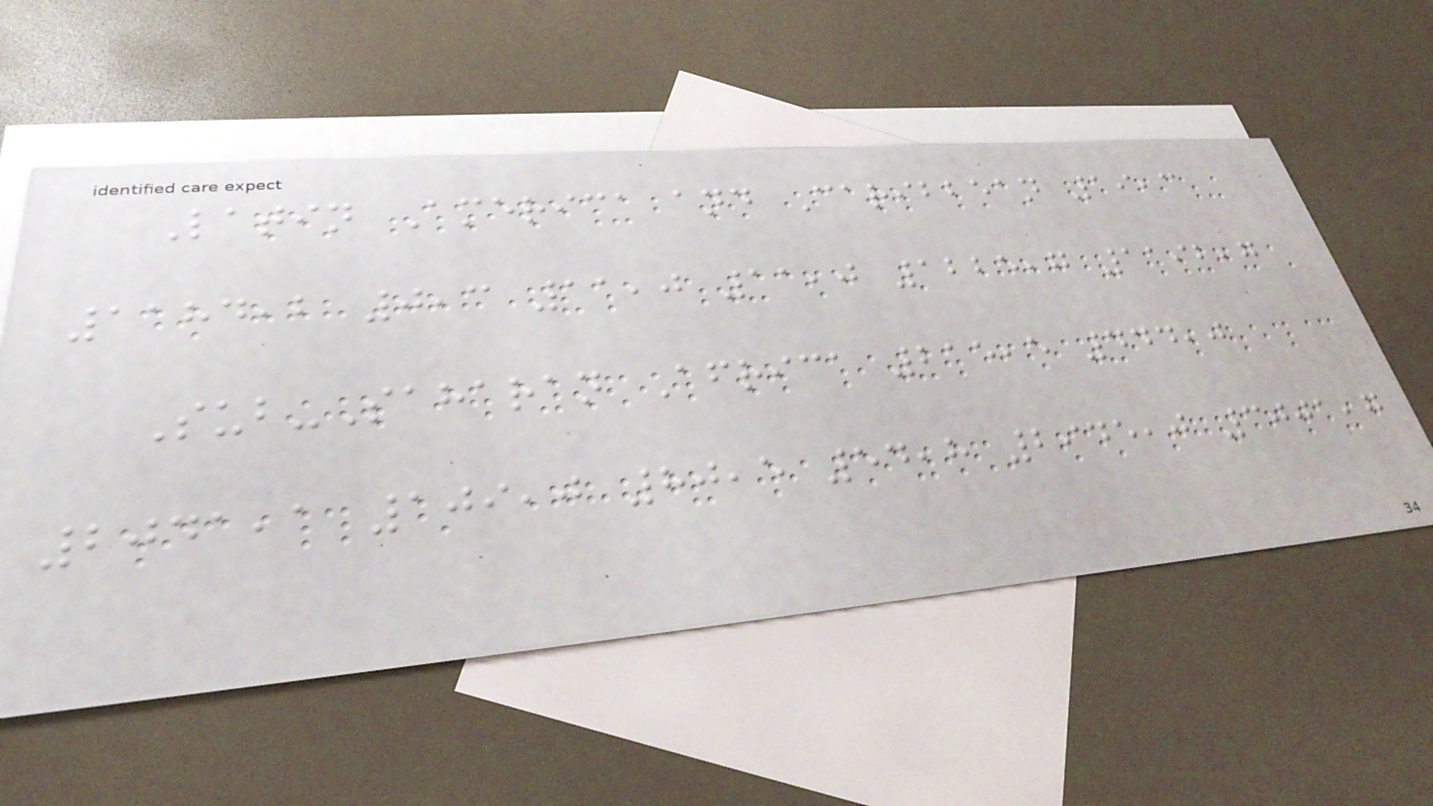Latin America and Caribbean 19,3
1184,2 0,3 11,0 11,0 1225,7 1192,7
Sub-Saharan Africa 215,5 444,0
2041,1 109,0 80,5 54,8 2945,0 3001,7
